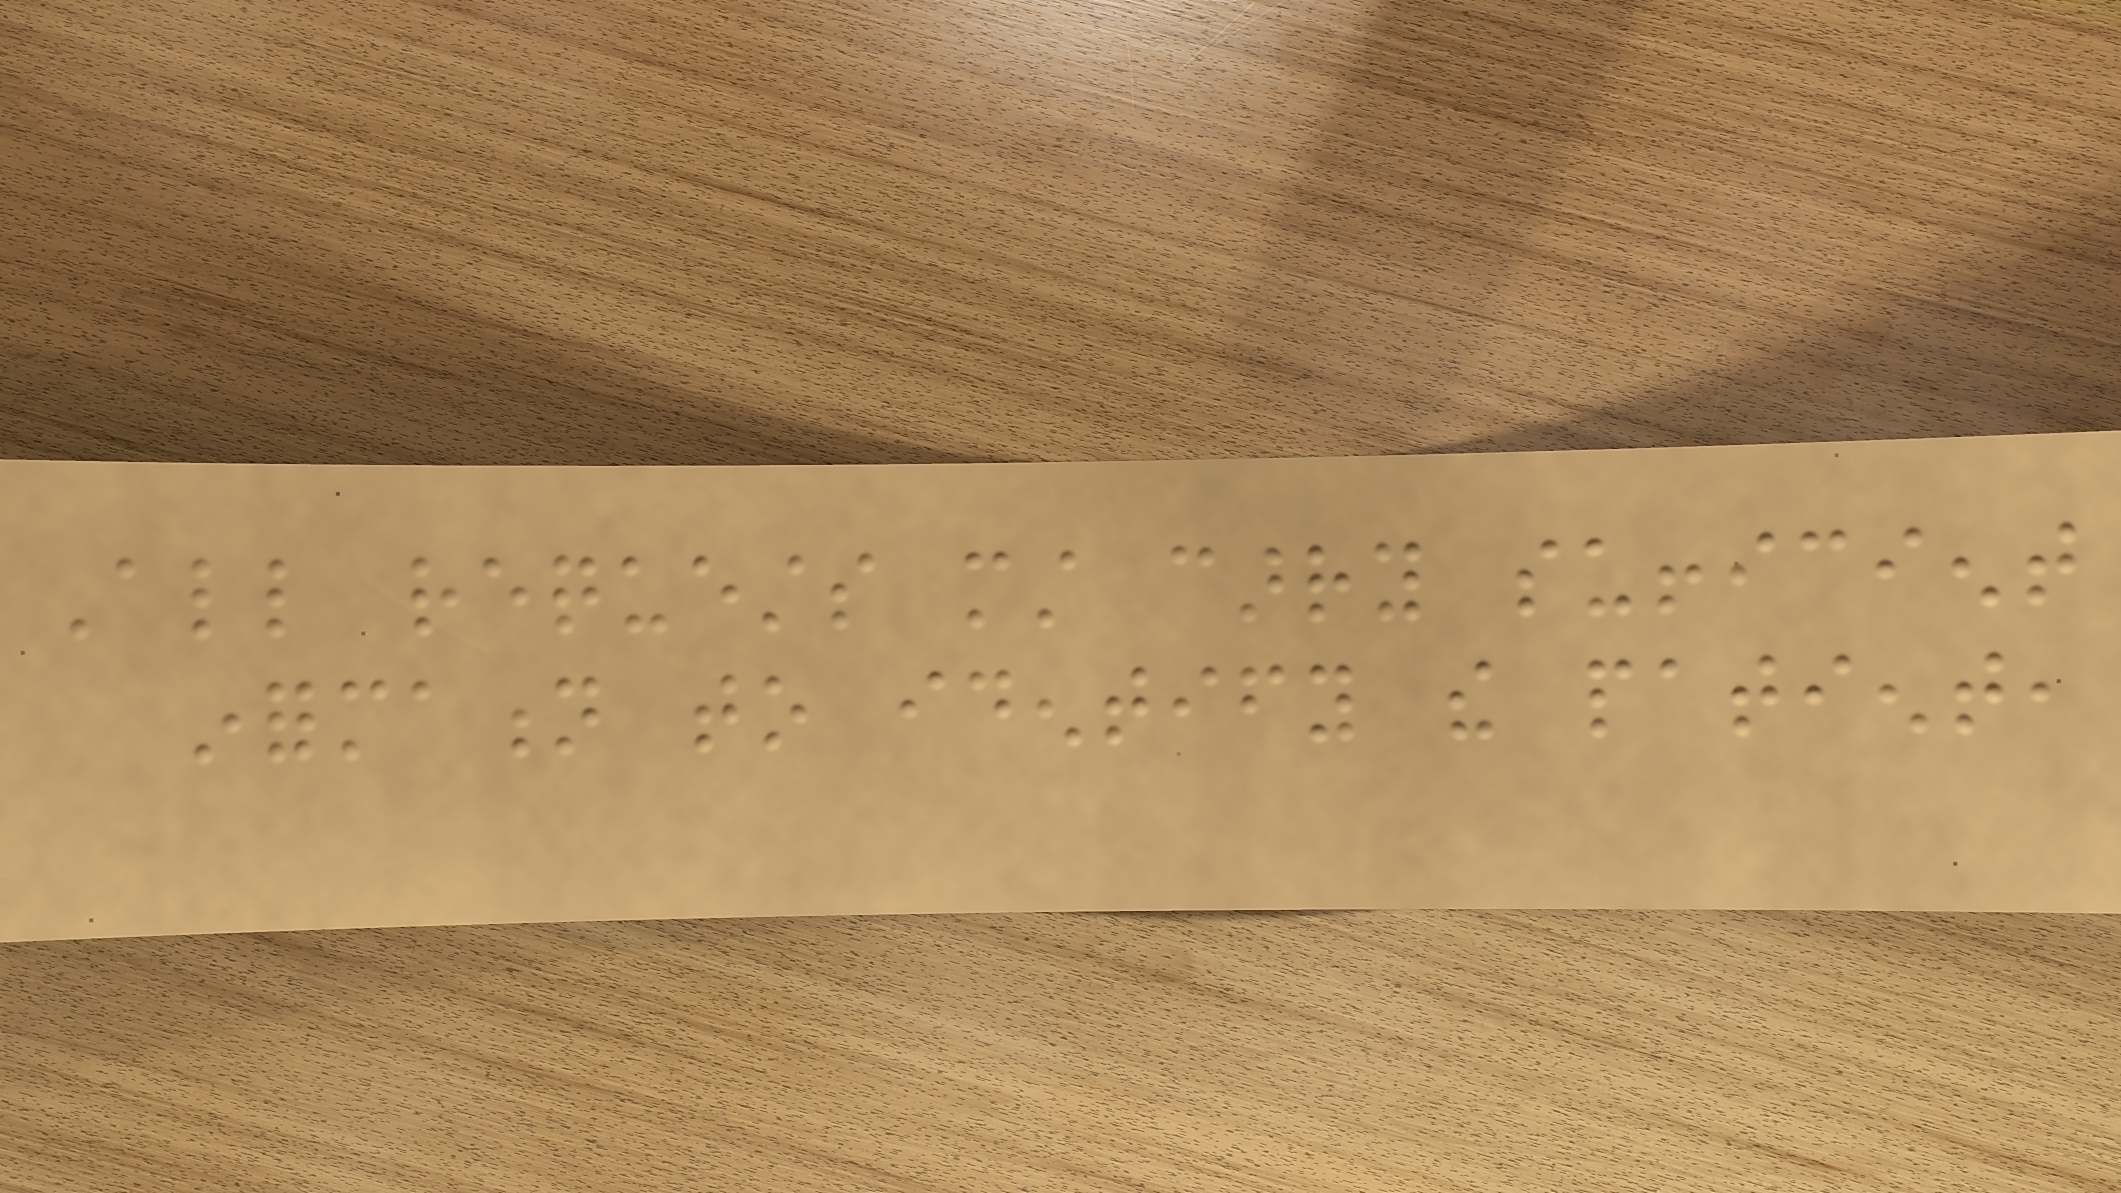All requests must carry sufficient
information to identify the patient,
